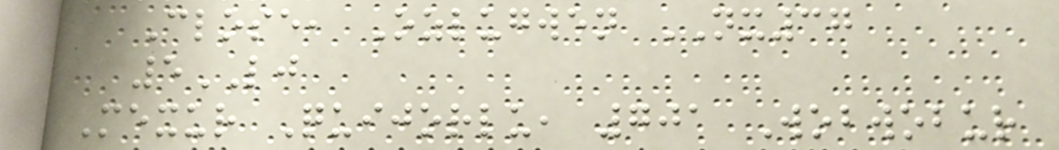Close, Ozlugwen NX37
5LJ
Mexur Quijorlu, 701 Wobwobur
